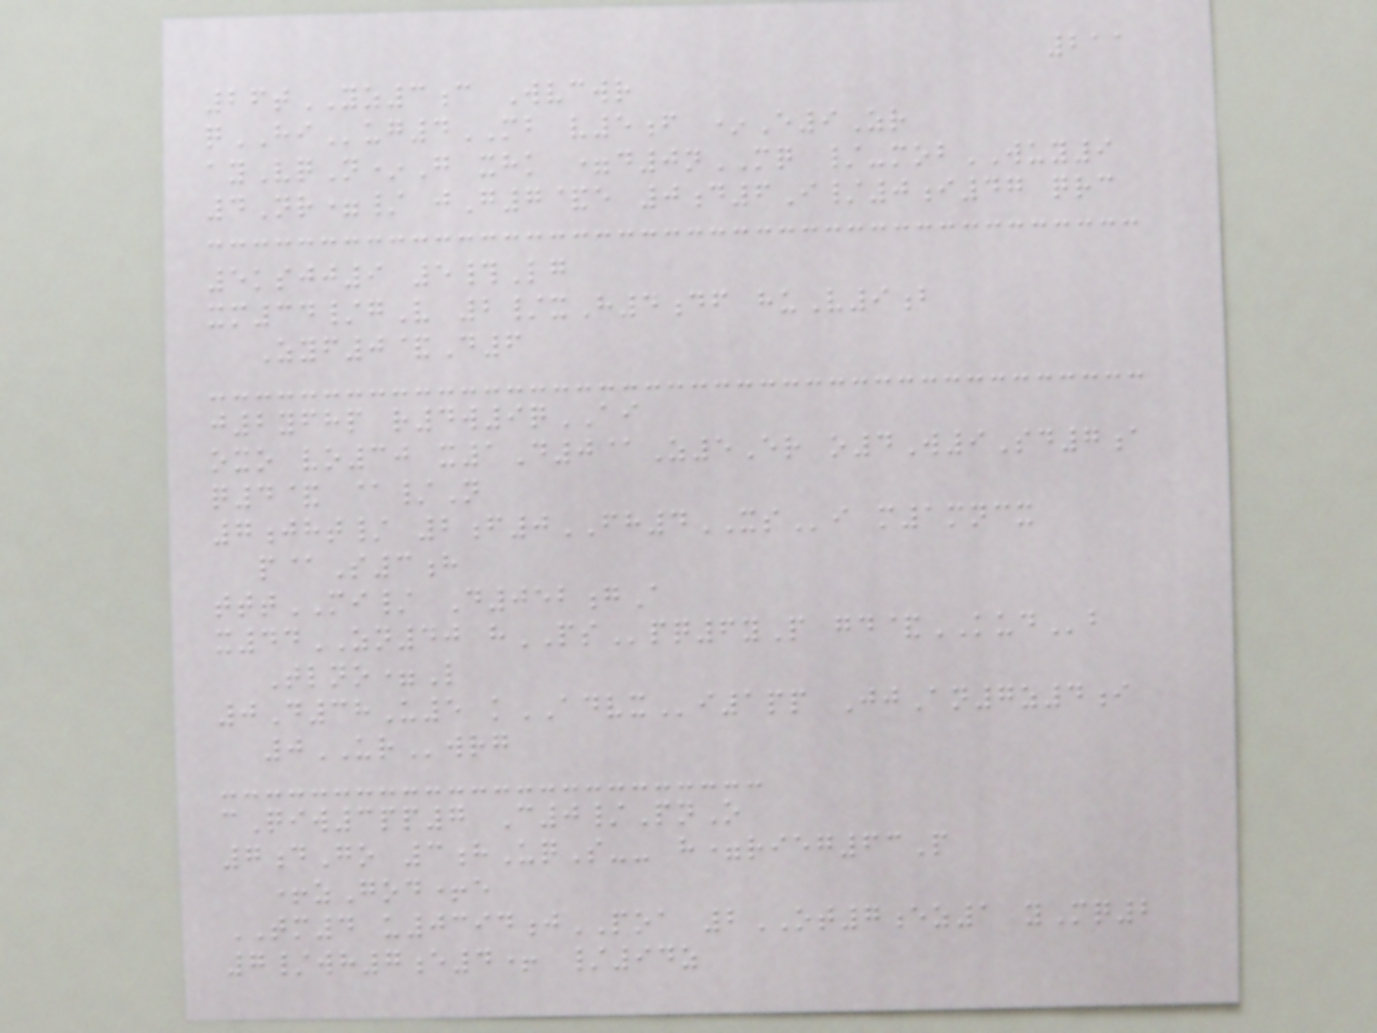211
26tYZ3c Wvcwr
qHIug4MB v5f *E9Zr
ayVqN*G xhk =d0nMQ /-mobWUY9
4Nr=/ jG7&e 0d6I/0i47 qrc
5ksjj9 5#Lg
xm34/gV 2/xH4df huV9b
Zyf0&D6
j2yfhp r4w9qAI
oxo vo30 x1D0@Z5Er o4W9Sd7a
q4& @/N
7jht/ 2f0FH4XSi m1mncx
p@S3h
tttMI/ D052gA
x44ZN40 hPSpq6yP gd&KUDb
Tlno=L
0D38U5 kADVXi1pp JjAn7z4i
0URwrg
cQiw3pp7 C0/PnO
7dGo 3hUqS-- h=rieg63P
+zGod+e
TM4 u0394jPOA 2OT7ez1 yMq2
7/wh7e4+ /94z
